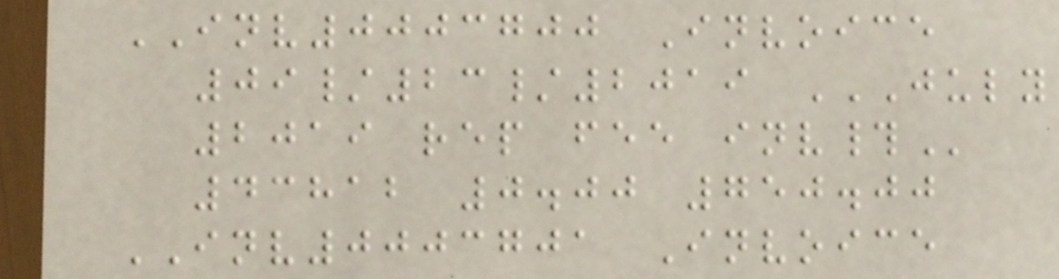INV0003700 Invoice
09/23/2019 JULY
2019 REP FEE INV#
43812 0.00 750.00
INV0003701 Invoice
